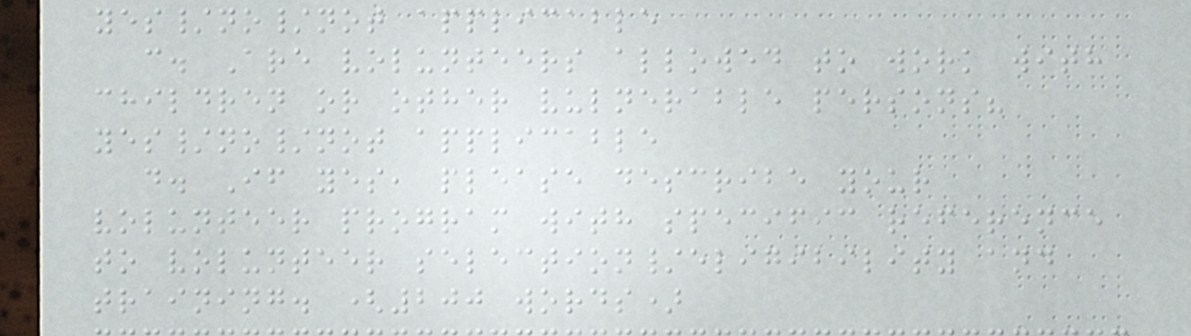yes/no/not applicable
c. Are volunteers allowed to work with
children or other vulnerable persons?
yes/no/not applicable
d. If yes, please describe your
volunteer program with specific reference
to volunteer selection/eligibility and
training. (200 words)
